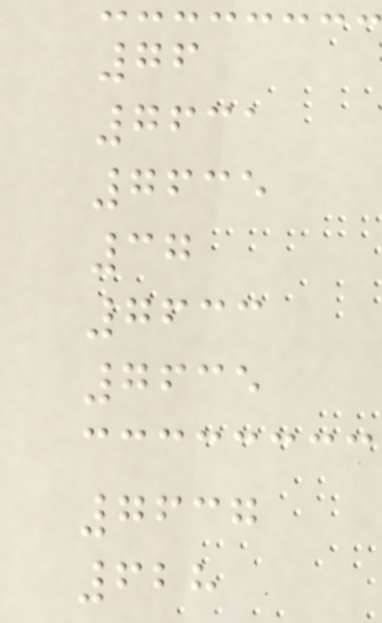76
7631
7635
37
7633
7635
7637
628
